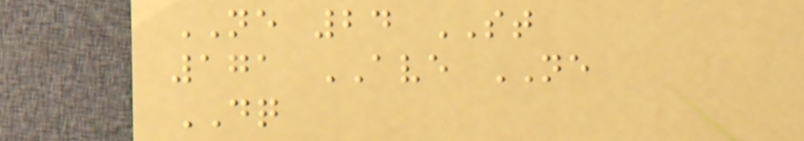NE 24 ST
171 AVE NE
DQ
